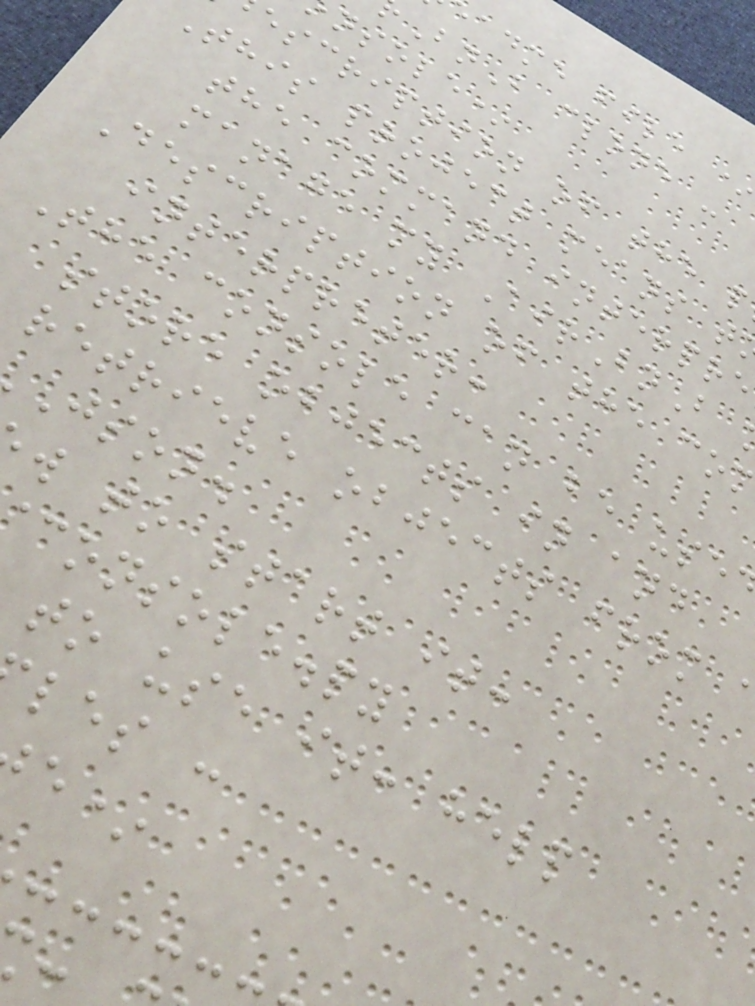adme file
BnB clone -
nsole*
escription of the p
This project means t
the command interpre
manage my AirBnB
Description of the com
interpreter:
The console can be use
store objects in and
retrieve objects from
json.
w to start it:
console.py
to use it: help
les :
